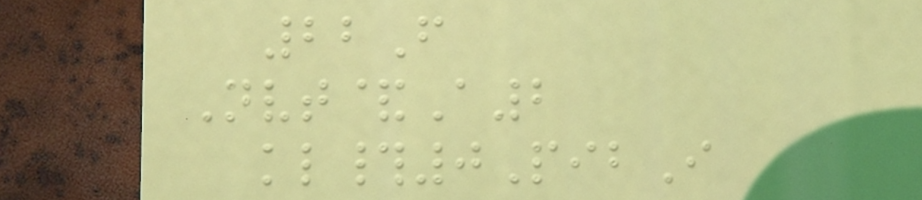22F
Nvt&A2
kl#0PibI
